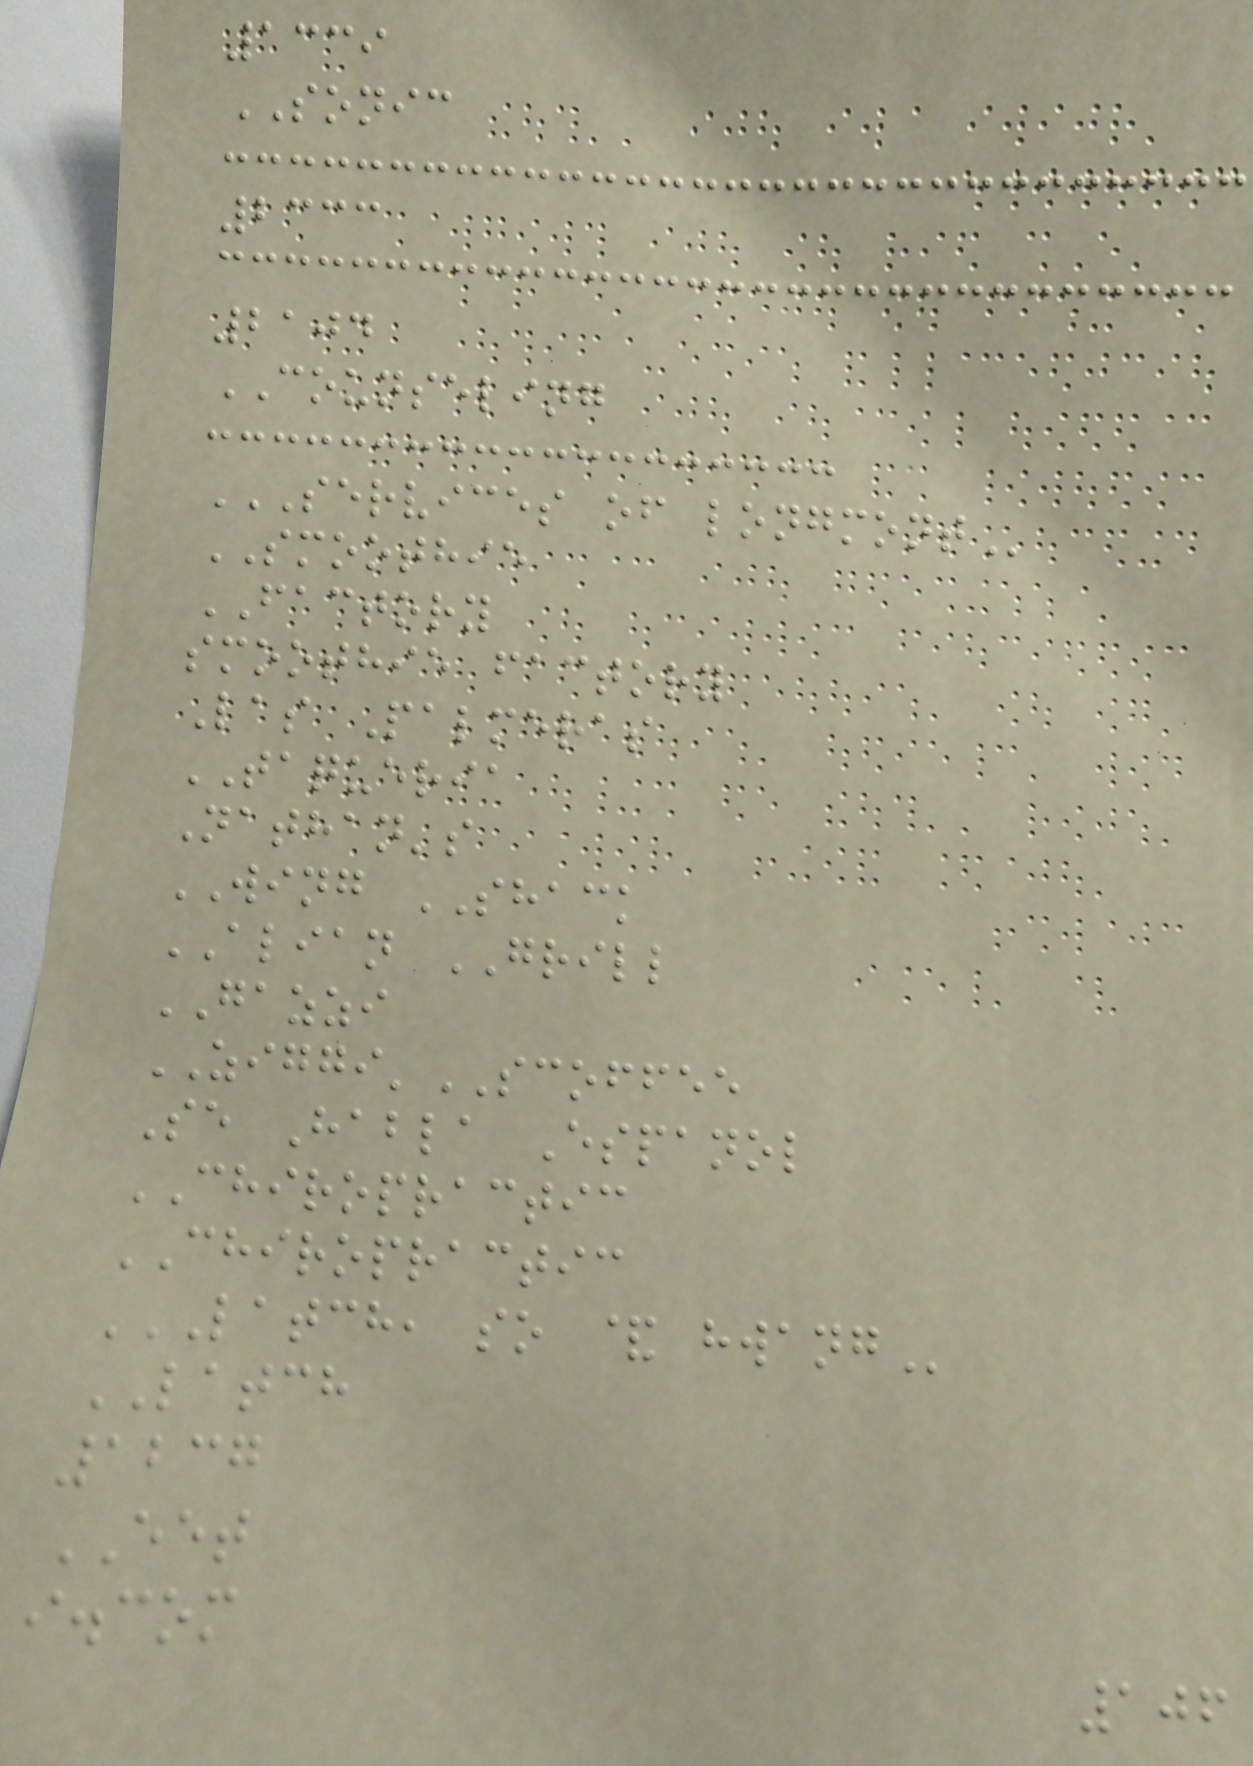1339
SONIC
2333
2104
COUNSELING
SERVICES OF LONGMONT
SMOOTHIE
FACTORY
smoothie factory
Las Palmeras
TAQUERIA
Nathan's
WING SHACK
ALIAN GRILL
GAZZI
ZIGGI'SCOFFEE
Se Habla Espanol
CHIROPRACTIC
CHIROPRACTIC
LATCH, SO & HWANG
LATCH
1237
EET
i.com
106
